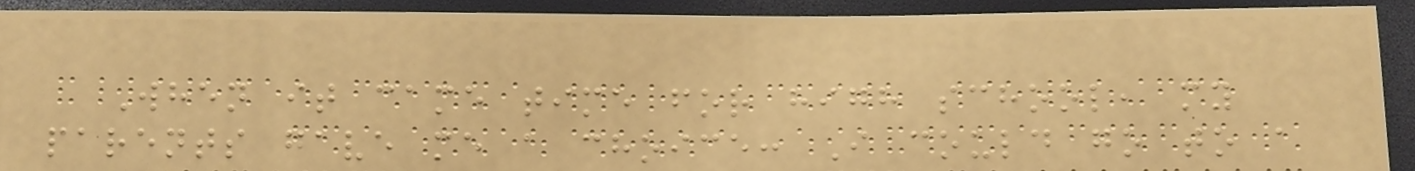When it came time for high school, my
parents gave me a choice: I could go to a
